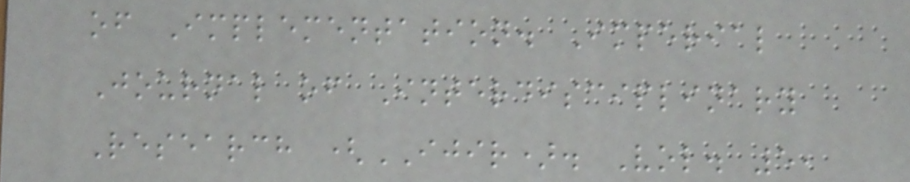of Implementation. Imperial
Journal of Interdisciplinary
Research (IJIR). Vol. 5,
